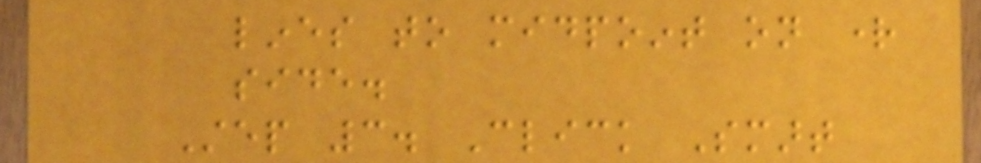lines to midpoint on right
side.
Step 3. Click Smart
